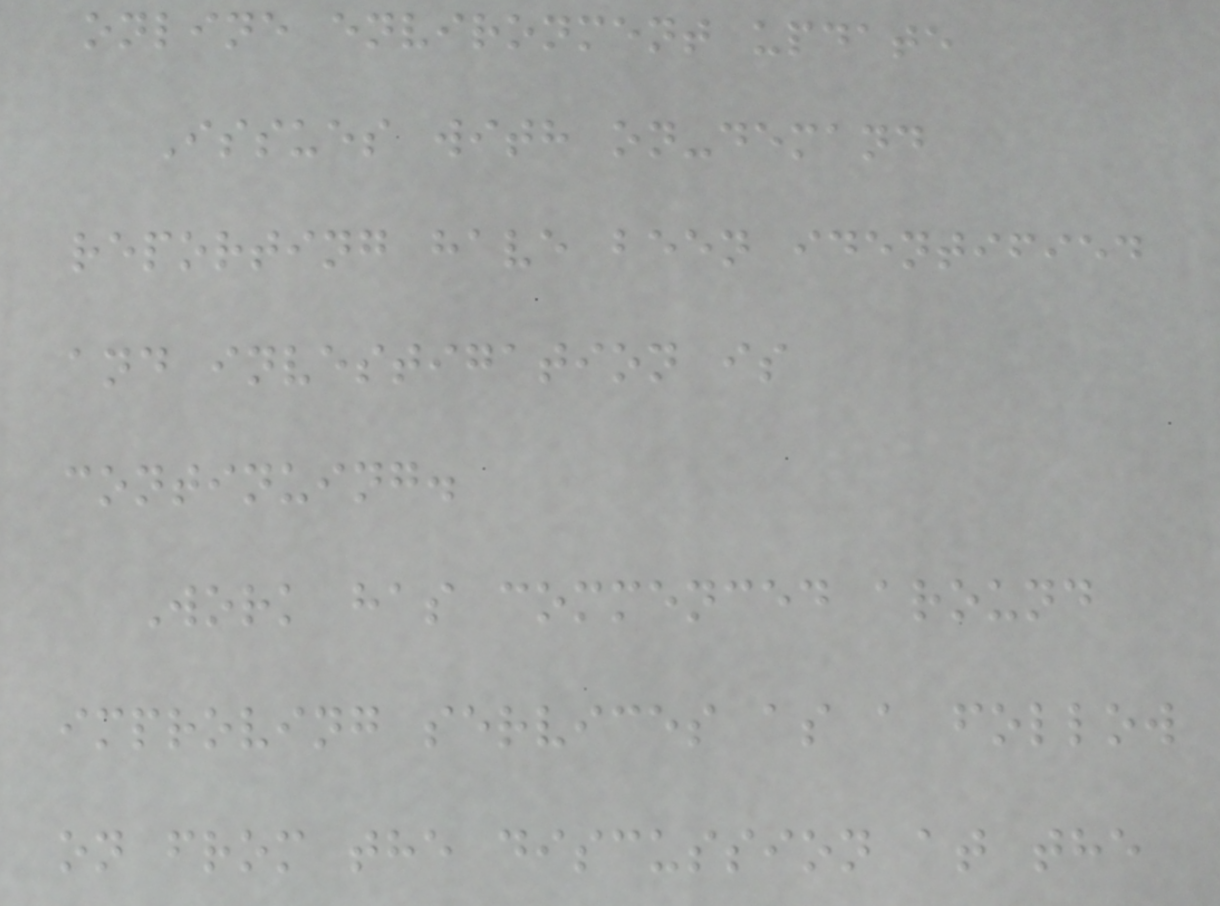online environment update
Issues with on-demand
reporting have been identified
and investigation is
continuing.
Work has commenced around
improving services as a follow
on from the discussion at the
